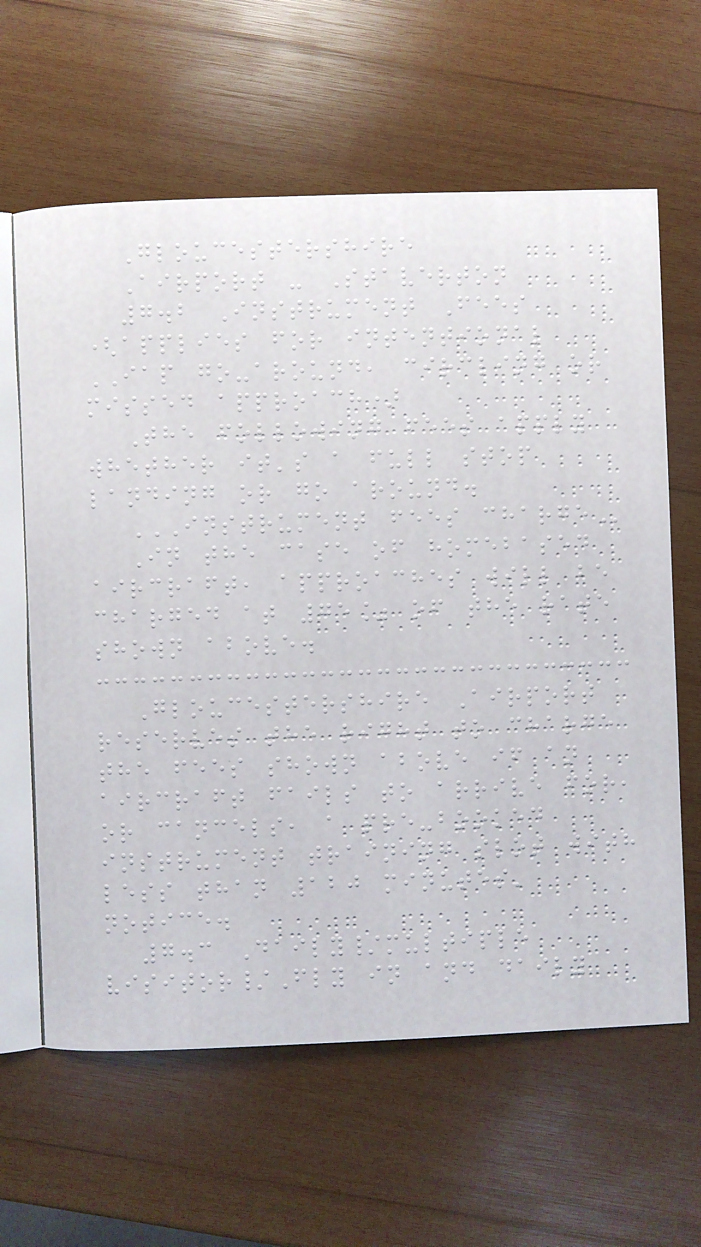Gloucestershire
Airport - Staverton
7.2 Instrument Fees
(applies for intentional
IAP go-around, circling or
missed approach)
The following fees apply
whether it's a full stop
landing or go around.
INSTRUMENT FEES CHARGE
In the case of homebased
aircraft, approaches will be
charged at 75% of the rate
shown above.
Gloucestershire Airport
reserves the right to charge
the fees shown above if an
aircraft fails to arrive for,
or cancels, a pre-booked
instrument training slot with
less than 120 minutes'
notice.
7.3 Daily/multiple
visitor/Fly in and daily
